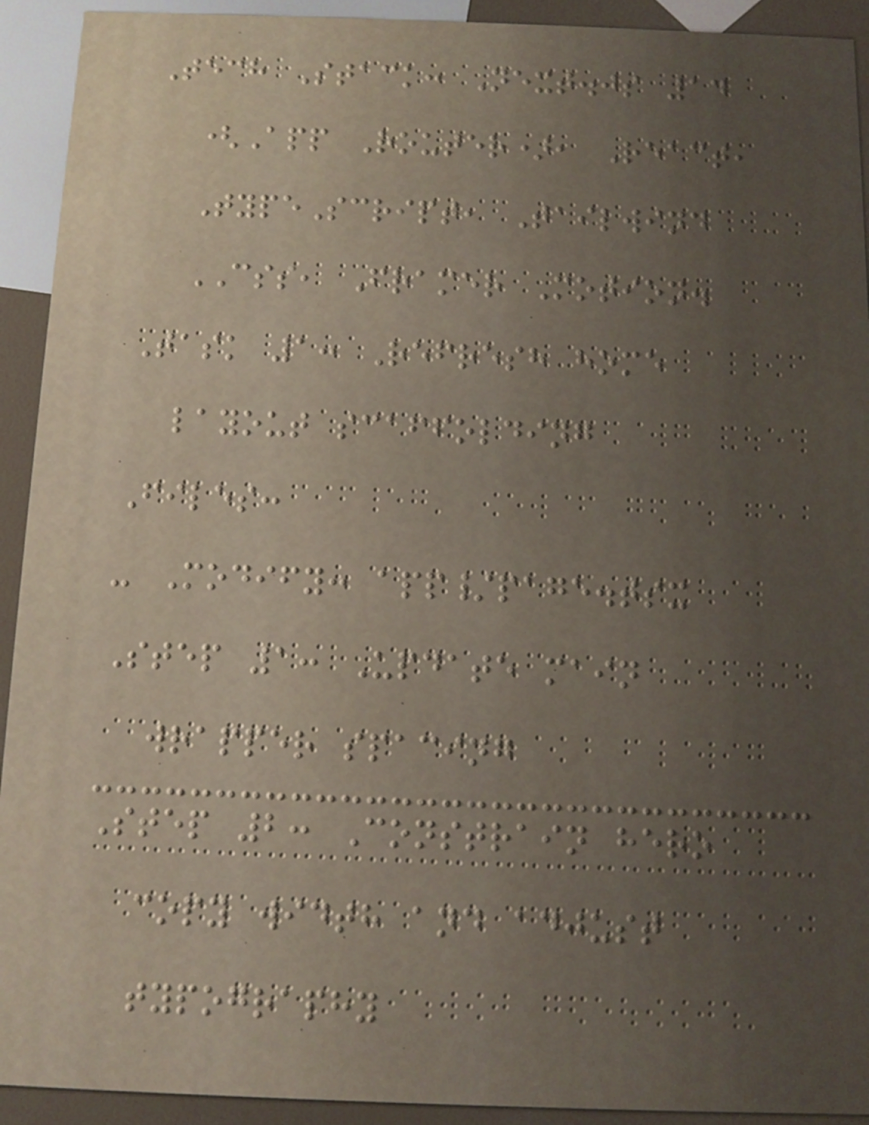Tech Stack: Next.js 14
(App Router), React,
TypeScript, Tailwind
CSS, Framer Motion.
Task 1: Refresh home
layout scaffolding
Files:
- Modify: app/page.tsx
Step 1: Update main
wrapper spacing
Step 2: Constrain hero
copy width and adjust
typography
